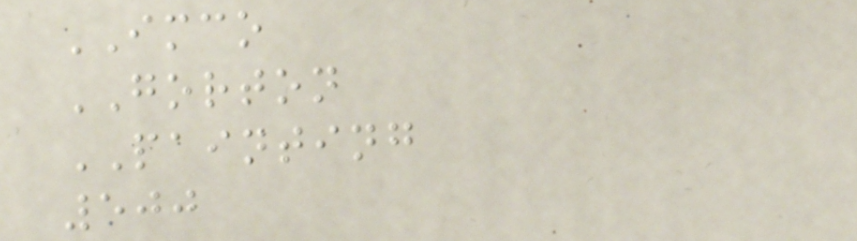IMCO
GORTON
PAINTING
500
